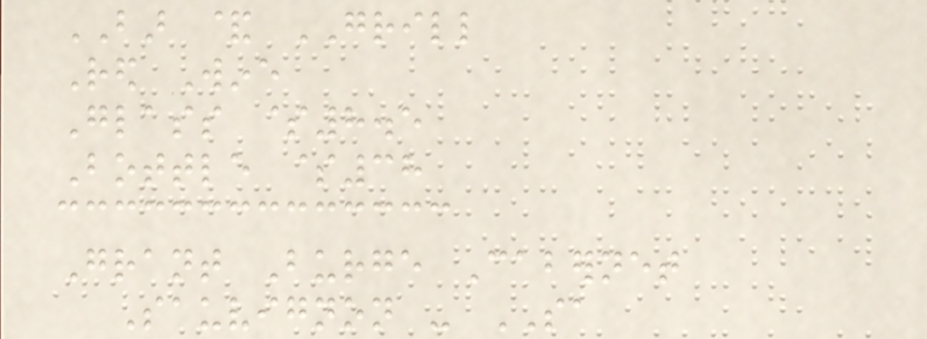BAR & GRILL
Red Wine
Glass $8.5
Bottle $38
Grant Burge Cabernet
Sauvignon - SA
